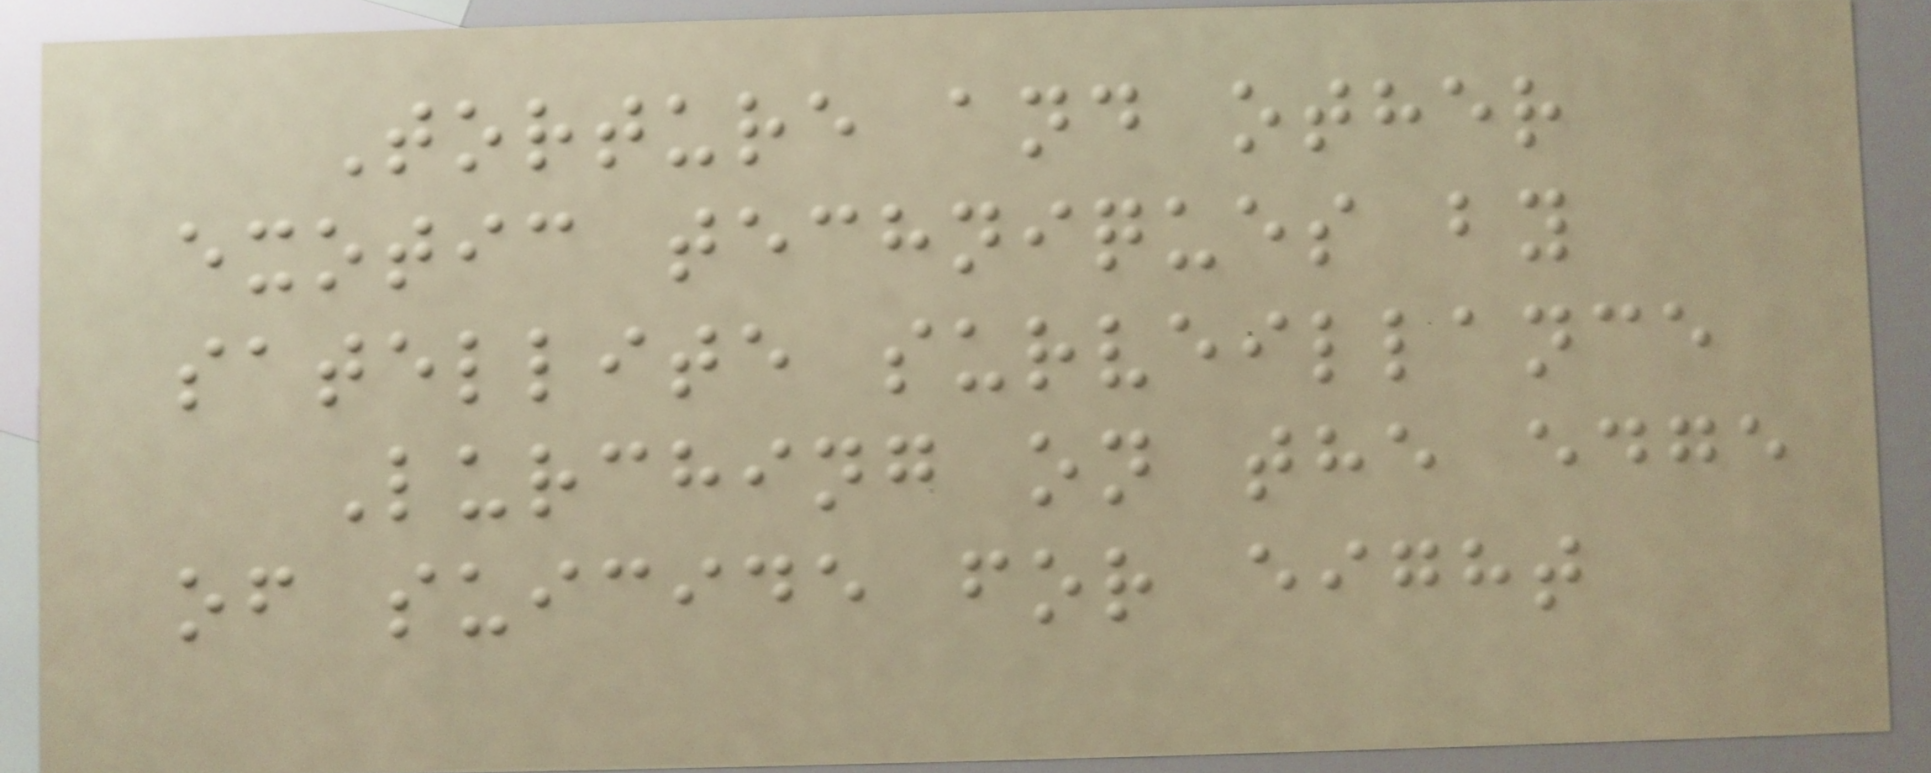Torture and other
exotic techniques by
satellite surveillance
Lurching on the edge
of suicide for eight
